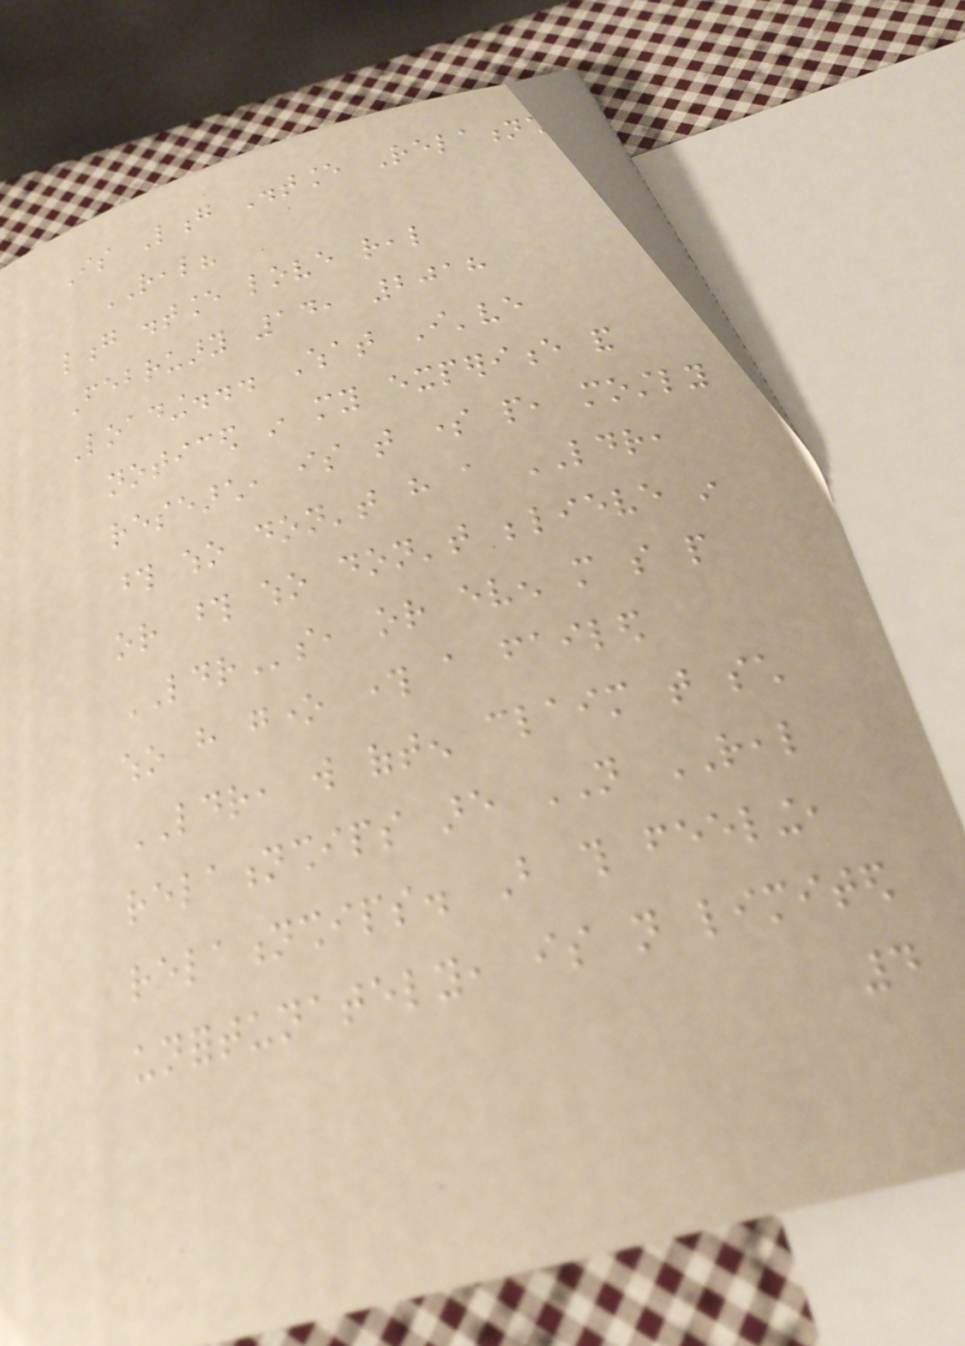Is Long Distance Relationships
REAL?
long distance love real
February 14, 2018
Loading... What I've
noticed in my experience and
research, is that some people, mostly
those who don't have a LDR,
or those who don't believe in
LDRs, or even more so people
who have gone through a failed
LDR, will often claim that such
relationships are NOT REAL
relationships. But this feeling,
unfortunately, is not limited
4
